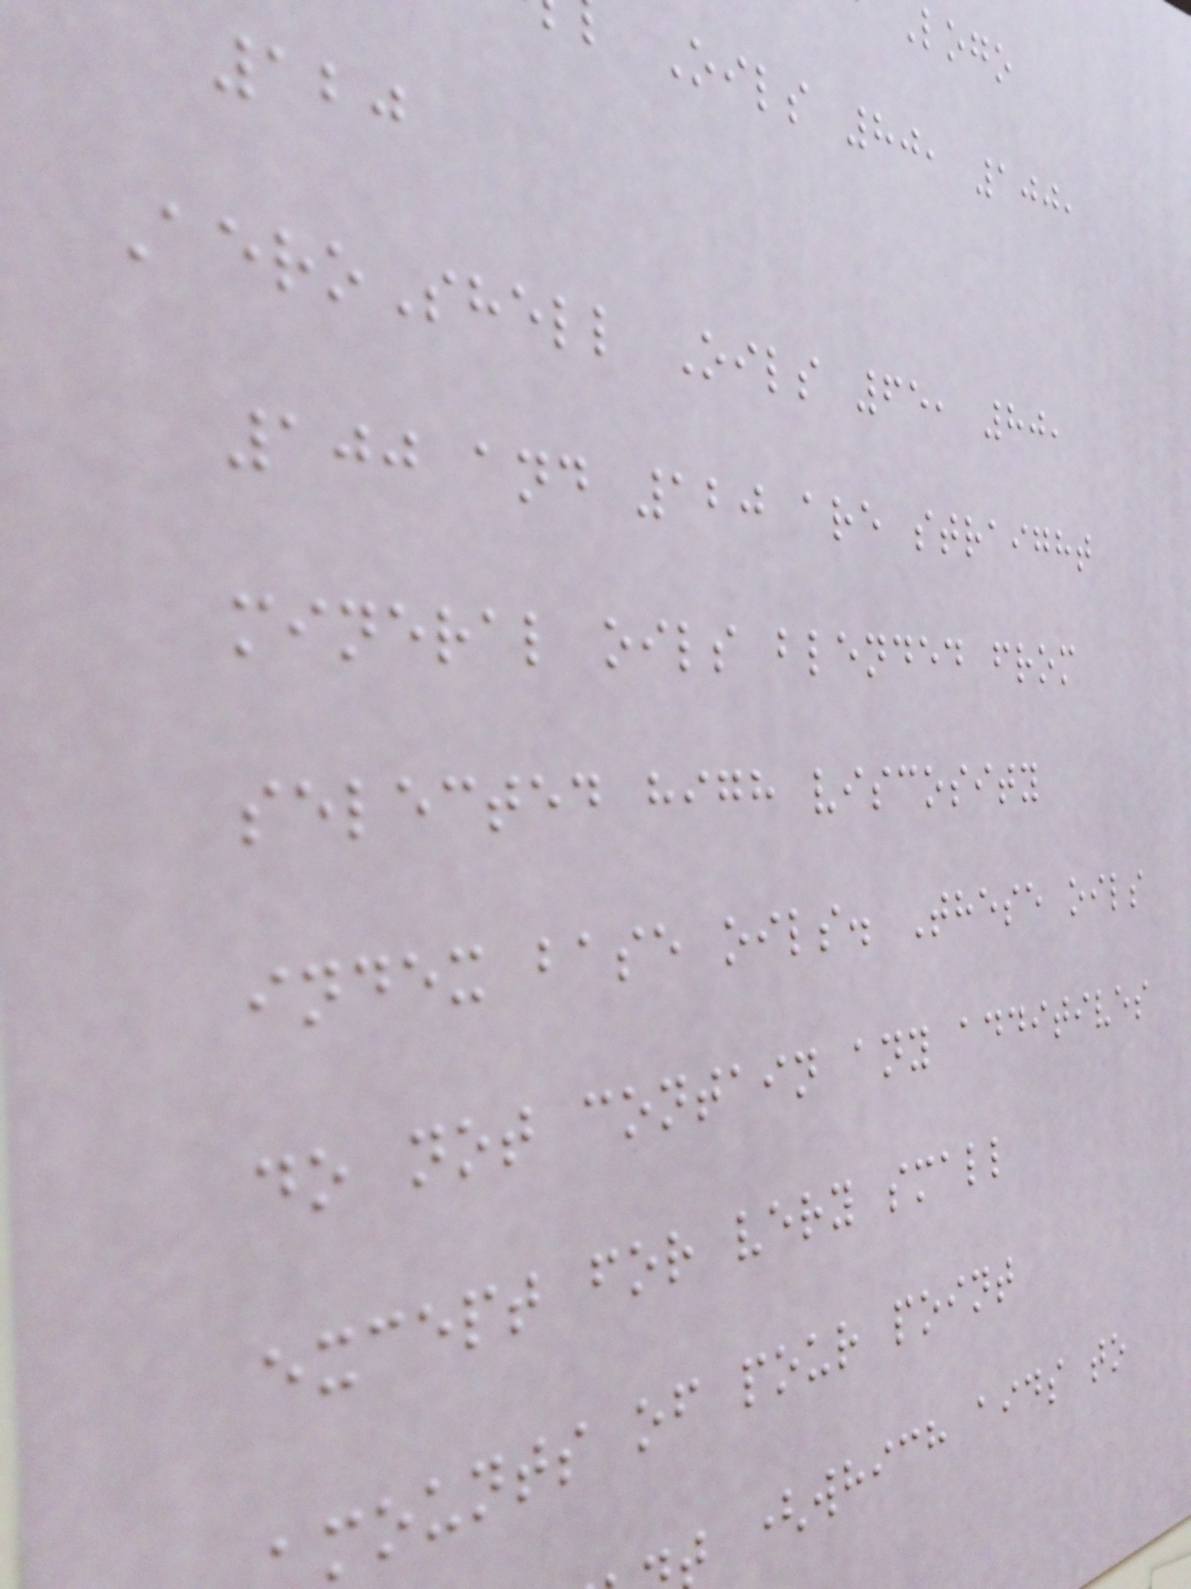Oils 80, 100,
120
AeroShell Oils 65, 80,
100 and 120 are straight
mineral oils blended from
selected high viscosity
index base oils. These oils
do not contain any additives
except for very small
mounts of pour point
(which aids to
